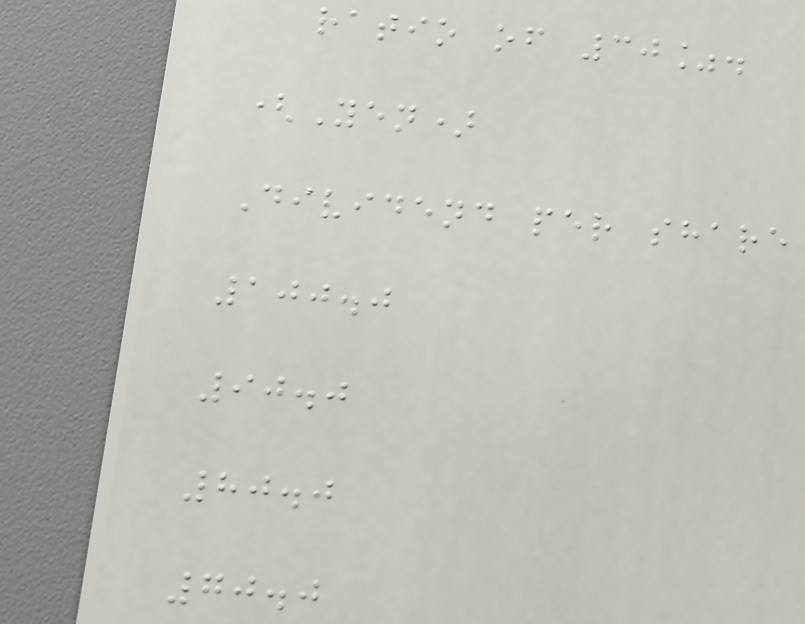ratio of 30%.
(Yen)
Dividend per share
100.0
90.0
80.0
70.0
